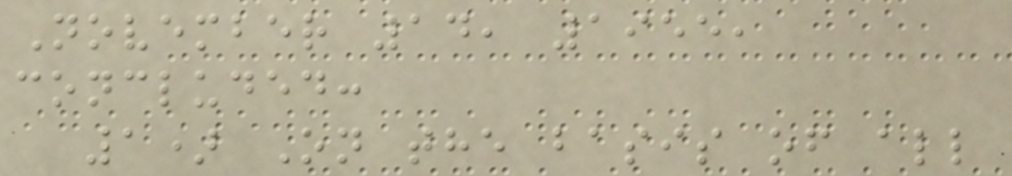November 14, 1955,
concluded:
1) On the basis of all
